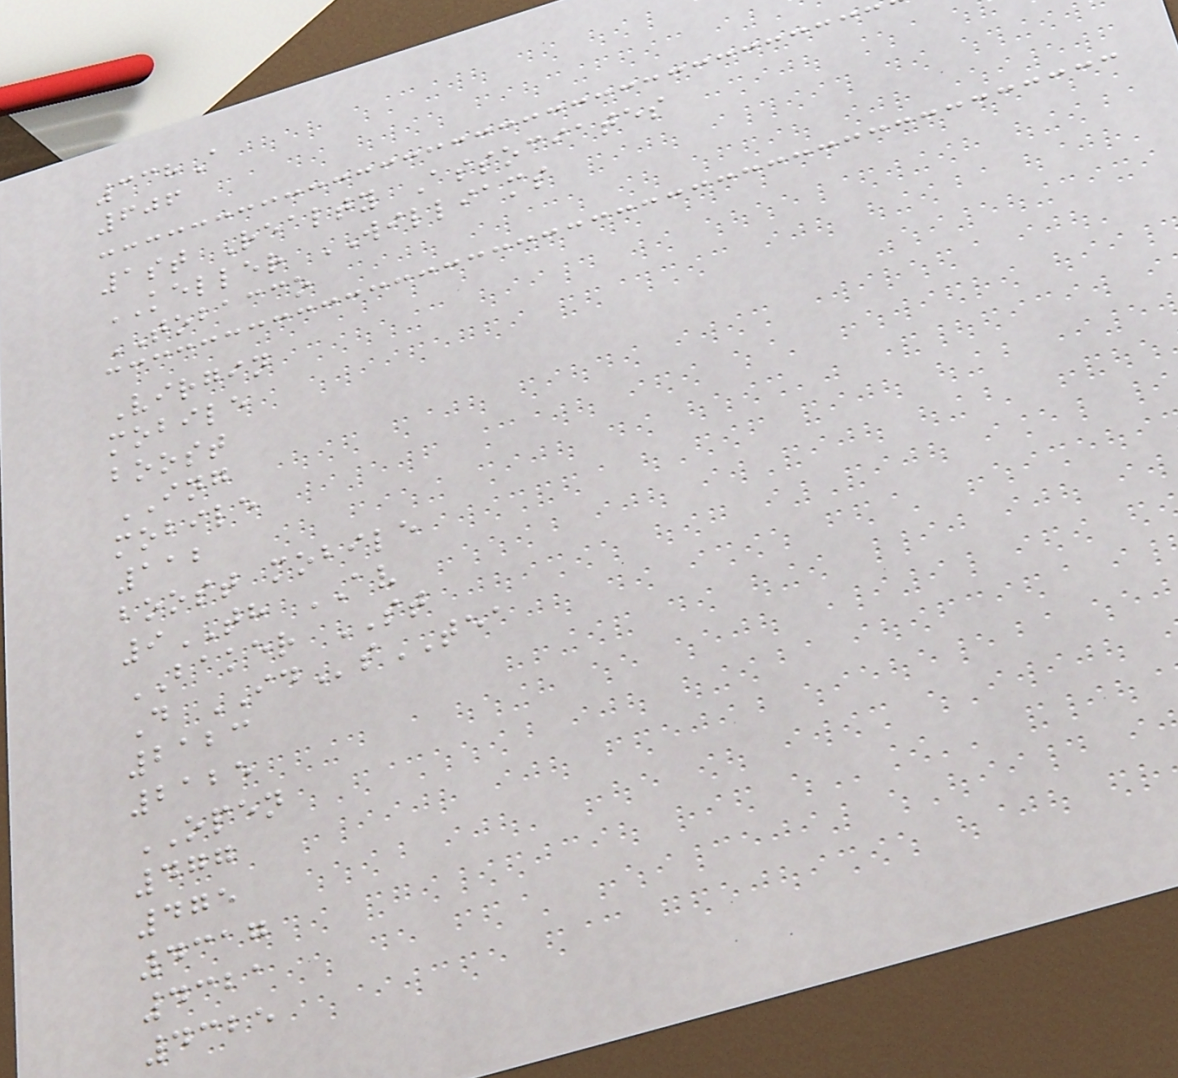338A
606
1st Realty Associates
KELLER WILLIAMS
TOBACCO
Virgin
mobile
boost
ING
mobile
112
boost mobile
9TH AV
BAKER ST
D IDsTEA
2123
2125
OPEN
477
475
4317
4321
4325
